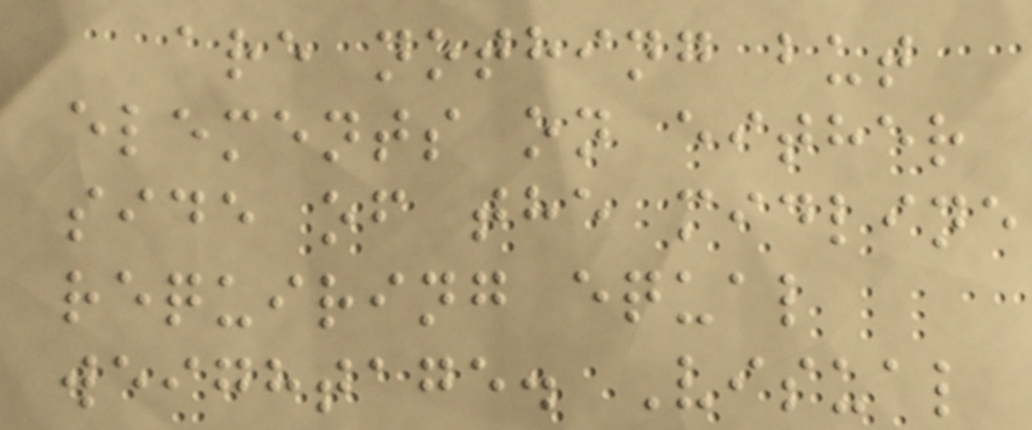are nothing but
elements on either
side of the midline
requiring equal
weightage. Visual
